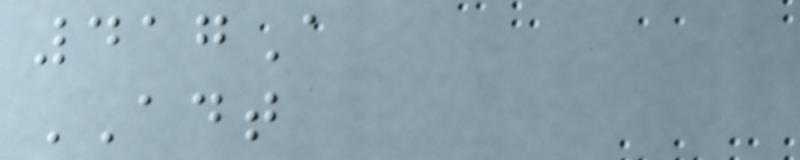417A
ADT
